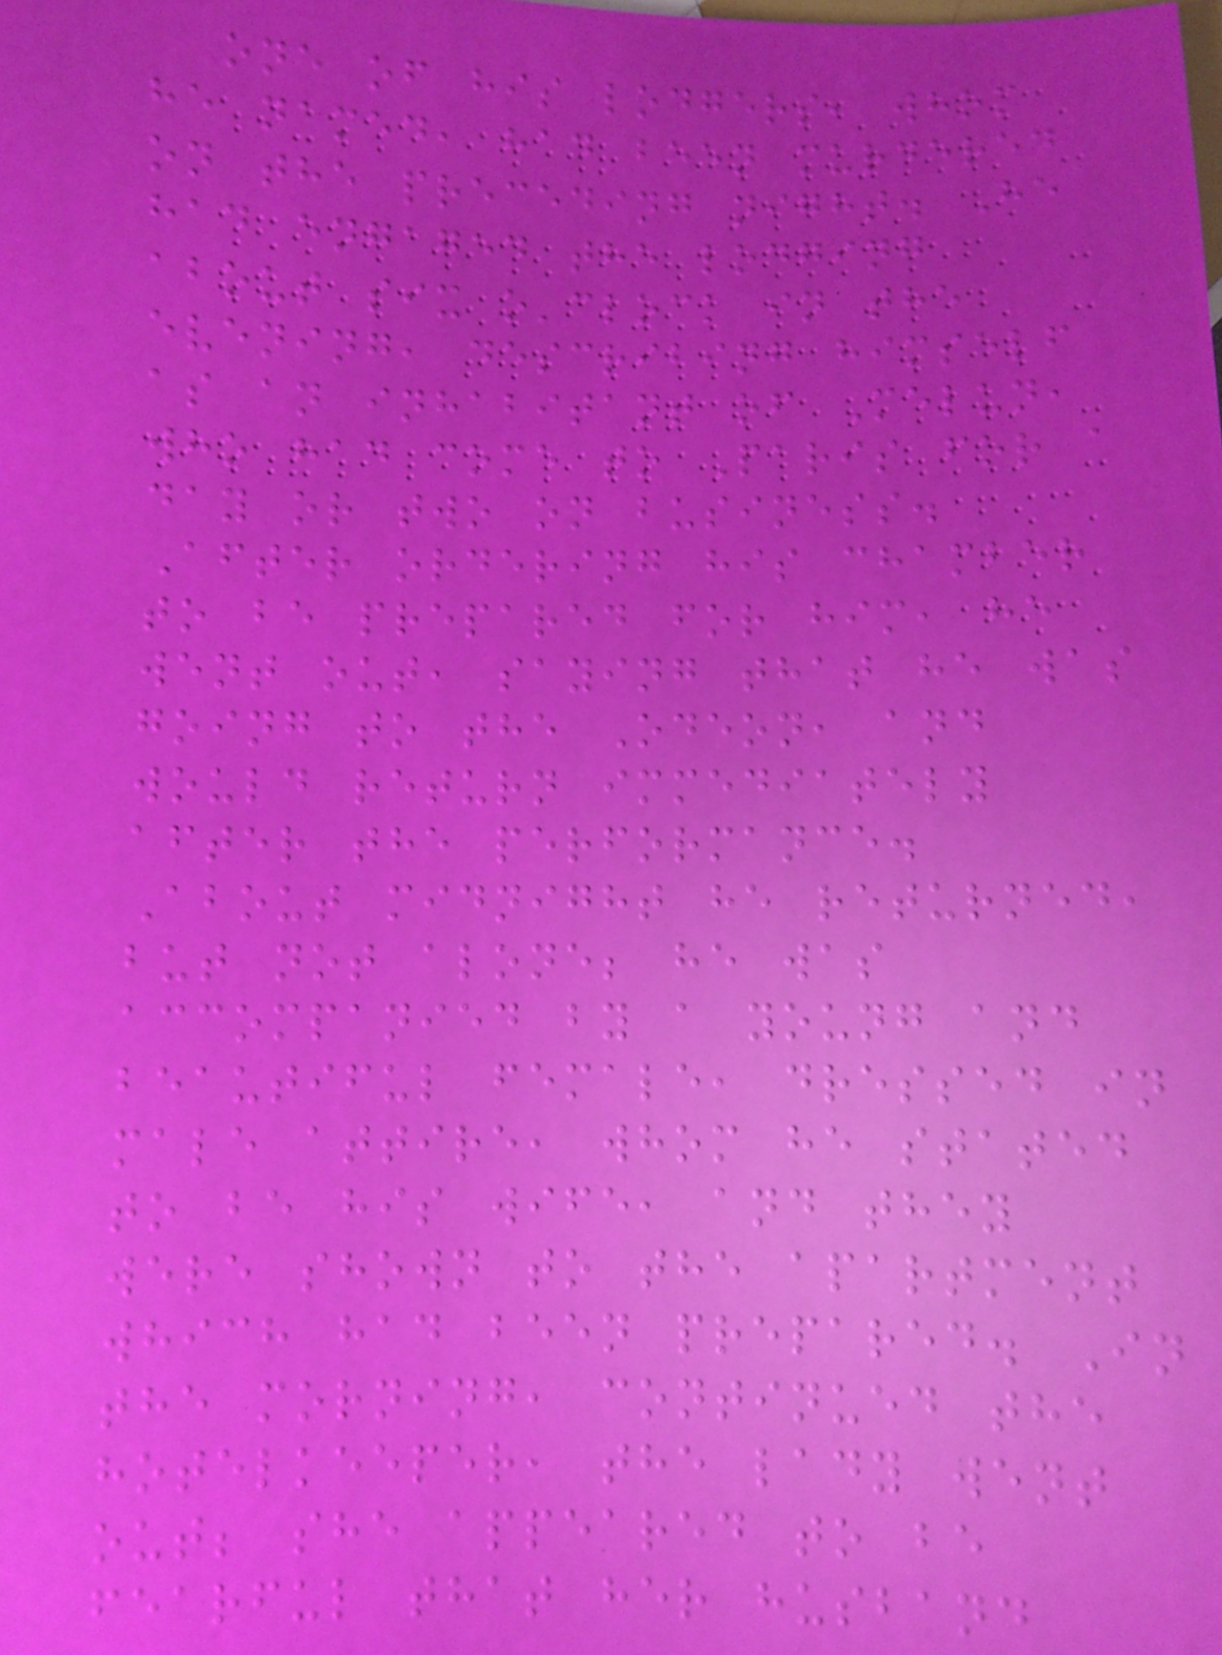one of his lodgers, whom
he named, had been murdered
on the preceding night. He
had engaged the lodging
about six o'clock in the
evening, describing himself
as an inhabitant of Melun,
who had come to Paris for a
day or two on business.
After ordering his chamber
to be prepared for him, he
went out, saying that he was
going to the Odeon, and
would return immediately
after the performance.
About midnight he returned,
but not alone; he was
accompanied by a young and
beautiful female, dressed in
male attire, whom he stated
to be his wife, and they
were shown to the apartment
which had been prepared. In
the morning, continued the
hotelkeeper, the lady went
out; she appeared to be
fearful that her husband
